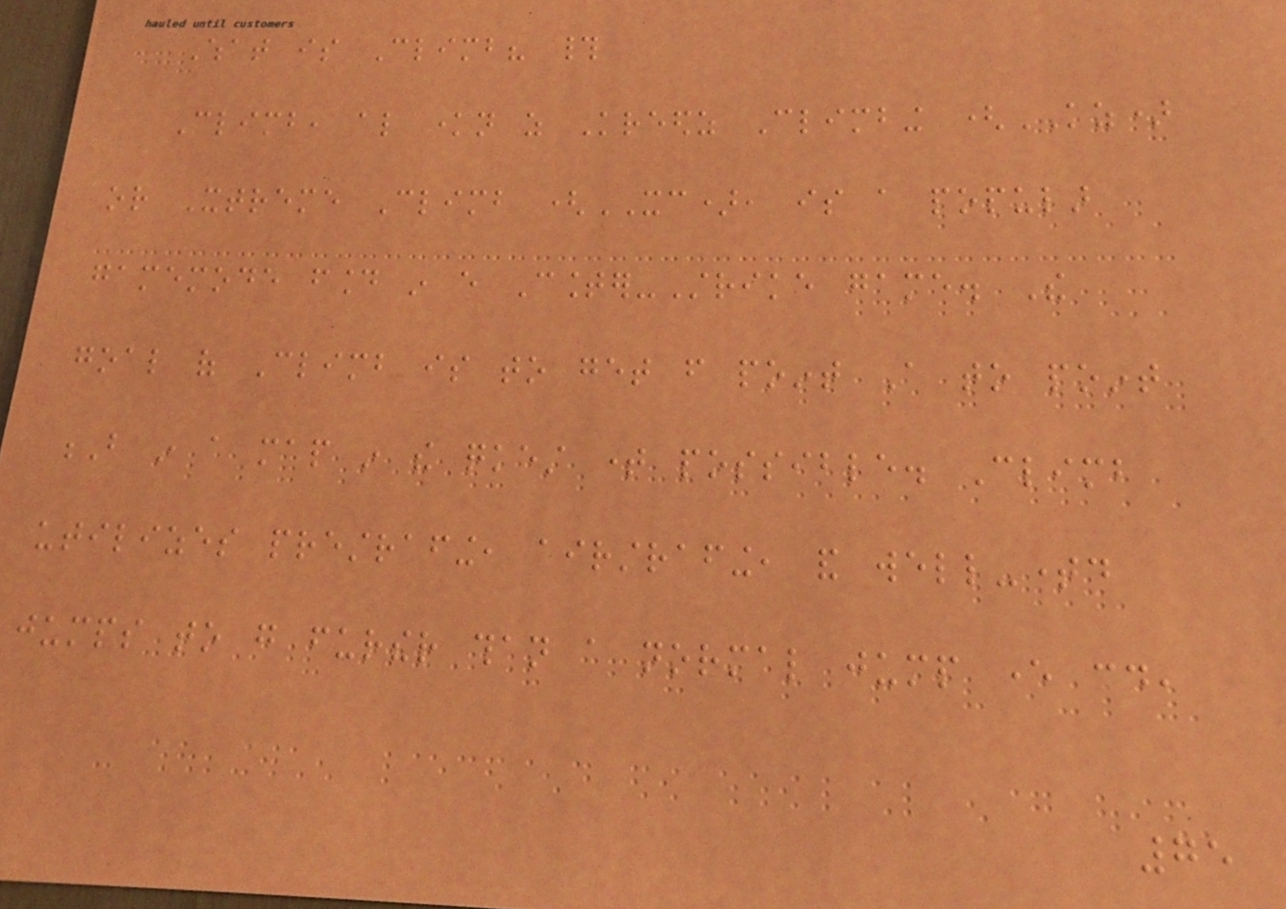What is Climb? #
Climb, also known as Kreedz Climbing (KZ)
or Xtreme Climb (XC), is a popular
gamemode found in every Counter-Strike game. The
goal of Climb is to get from point A to point
B in a map in the quickest time possible. Climb
utilizes prestrafing, airstrafing, and well-timed
jumps to go further than a normal jump ever could,
75
